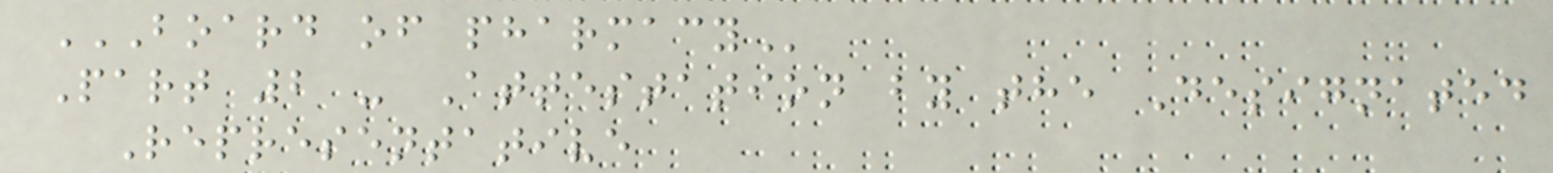BOARD OF PHARMACY
Part 2 - Attestation by the Designated
Representative
